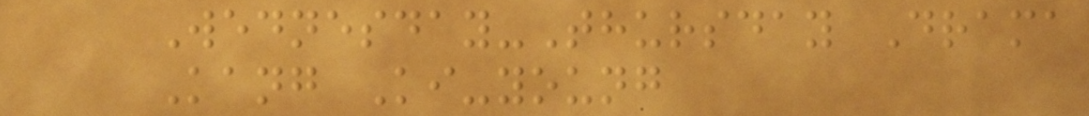Wednesday-Thursday Drama
Kang Ki-young
